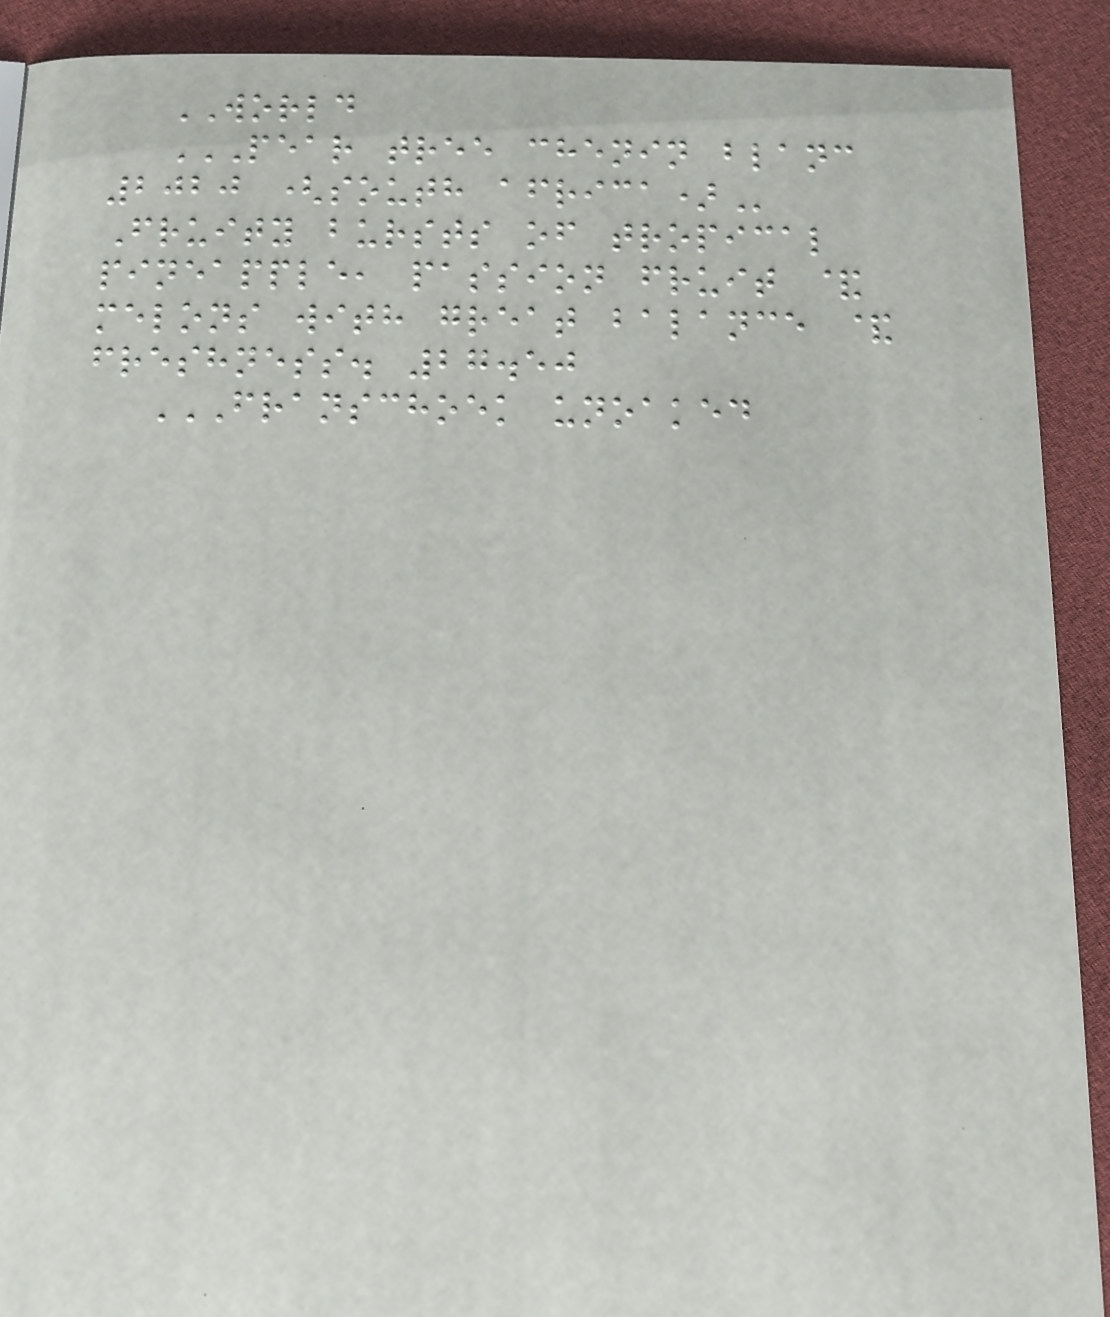WORLD
PEAR TREE CHENIN BLANC
2020 (SOUTH AFRICA)
Fruity bursts of tropical
pineapple, passion fruit &
melons with great balance &
freshness. 27.50
FRANSCHOEK UNOAKED
